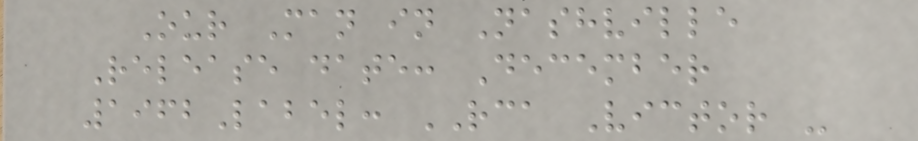Our Man in Nashville
Release date: December
1962Label: RCA Victor -
